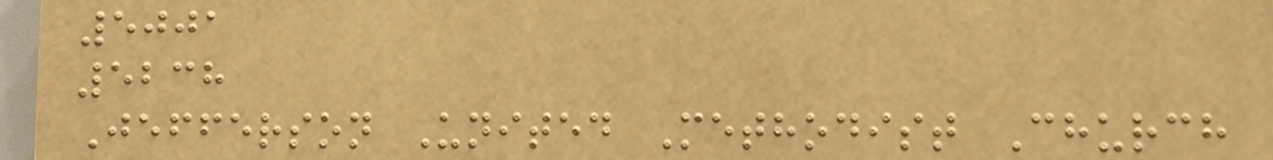5001
5238
Jefferson United Methodist Church
